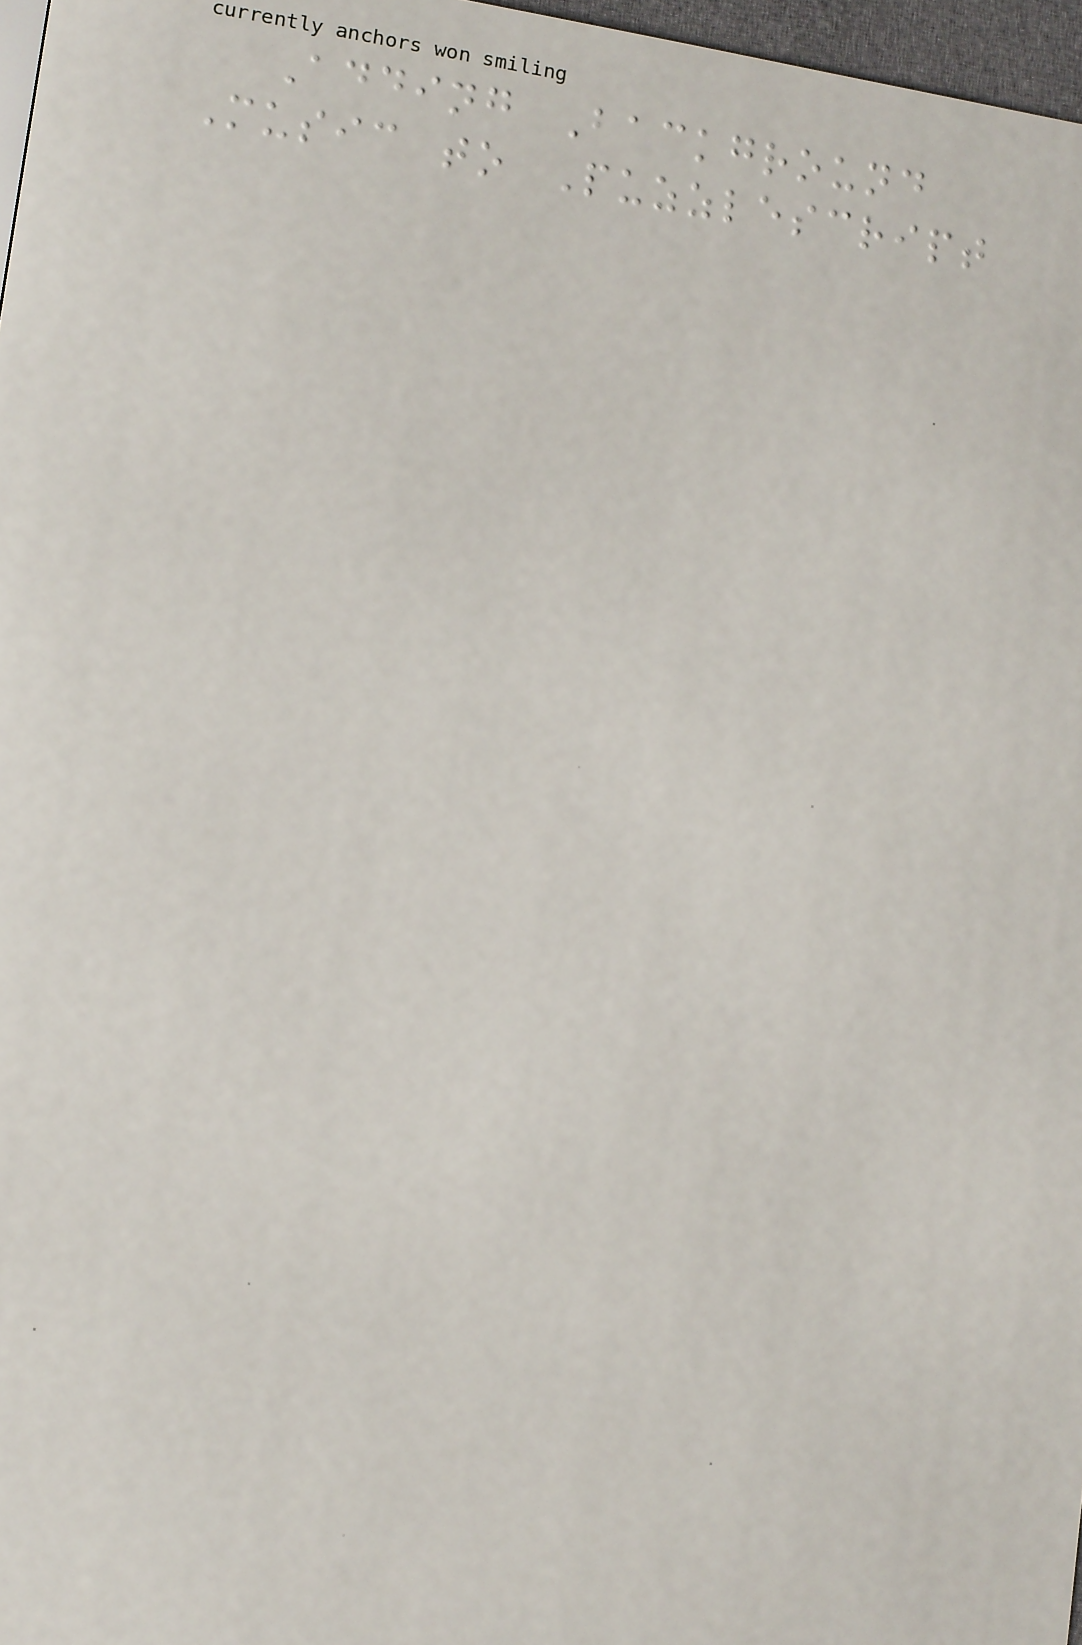Adding Background
Music to Puzzlescript
